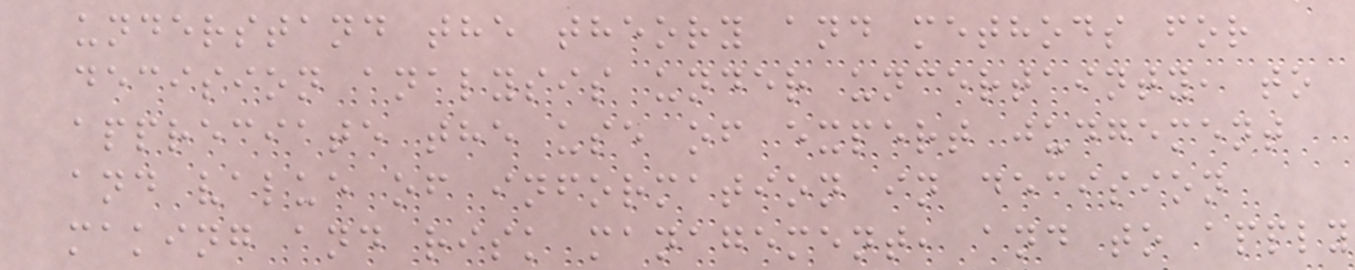understand the theory and methods for
decision analysis under uncertainty, to
appreciate the use of expert judgement
and value of information in decision
making and risk management, and to apply
